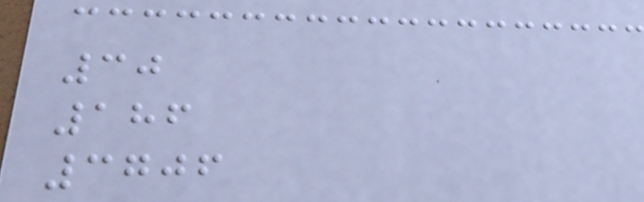30
186
3706
